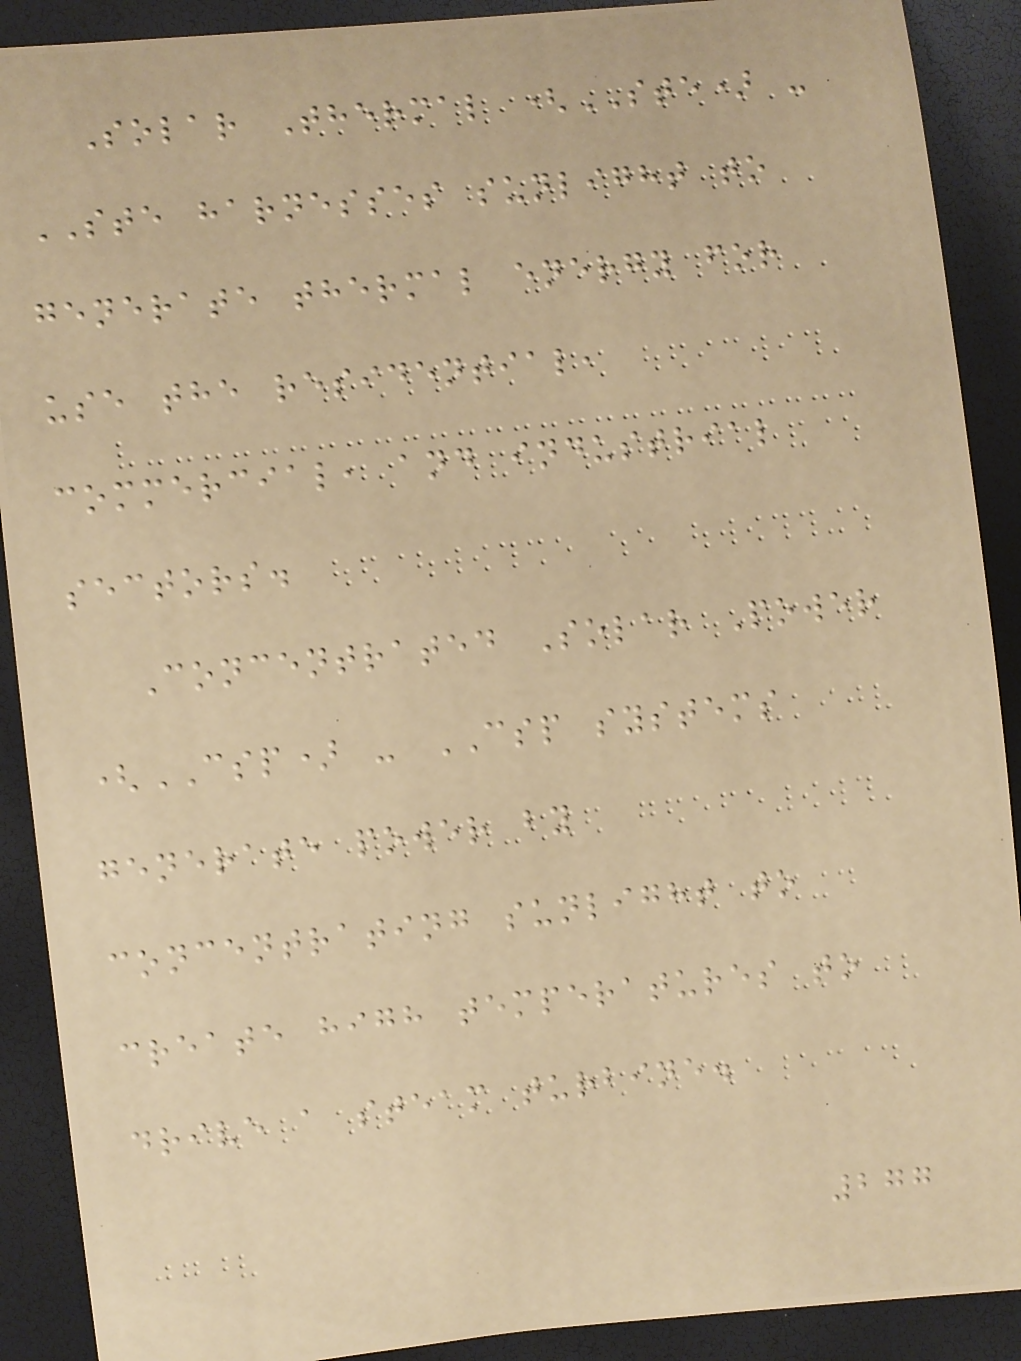Solar Thermal (STE) -
STE harnesses sunlight to
generate thermal energy for
use the residential,
commercial, and industrial
sectors.
Concentrated Solar Power
(CSP) - CSP systems
generate power by
concentrating sunlight to
create high temperatures to
drive a steam turbine.
277
